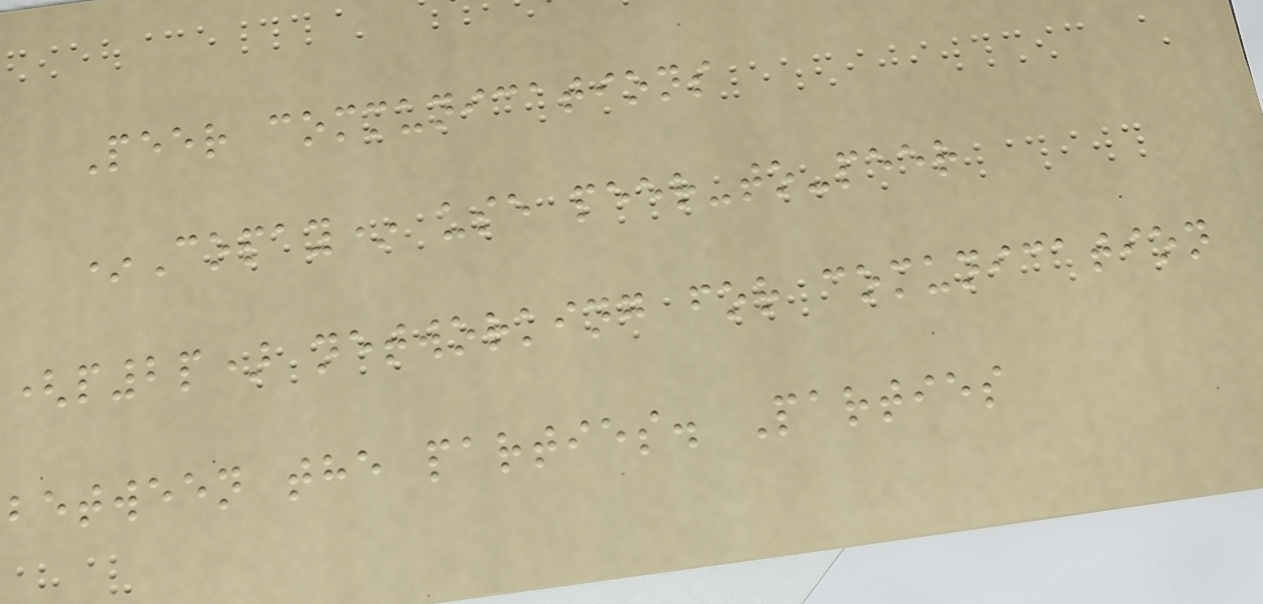Peer communications
*Copay* use peer-to-peer
(p2p) networking for comunication
between the parties. Parties
